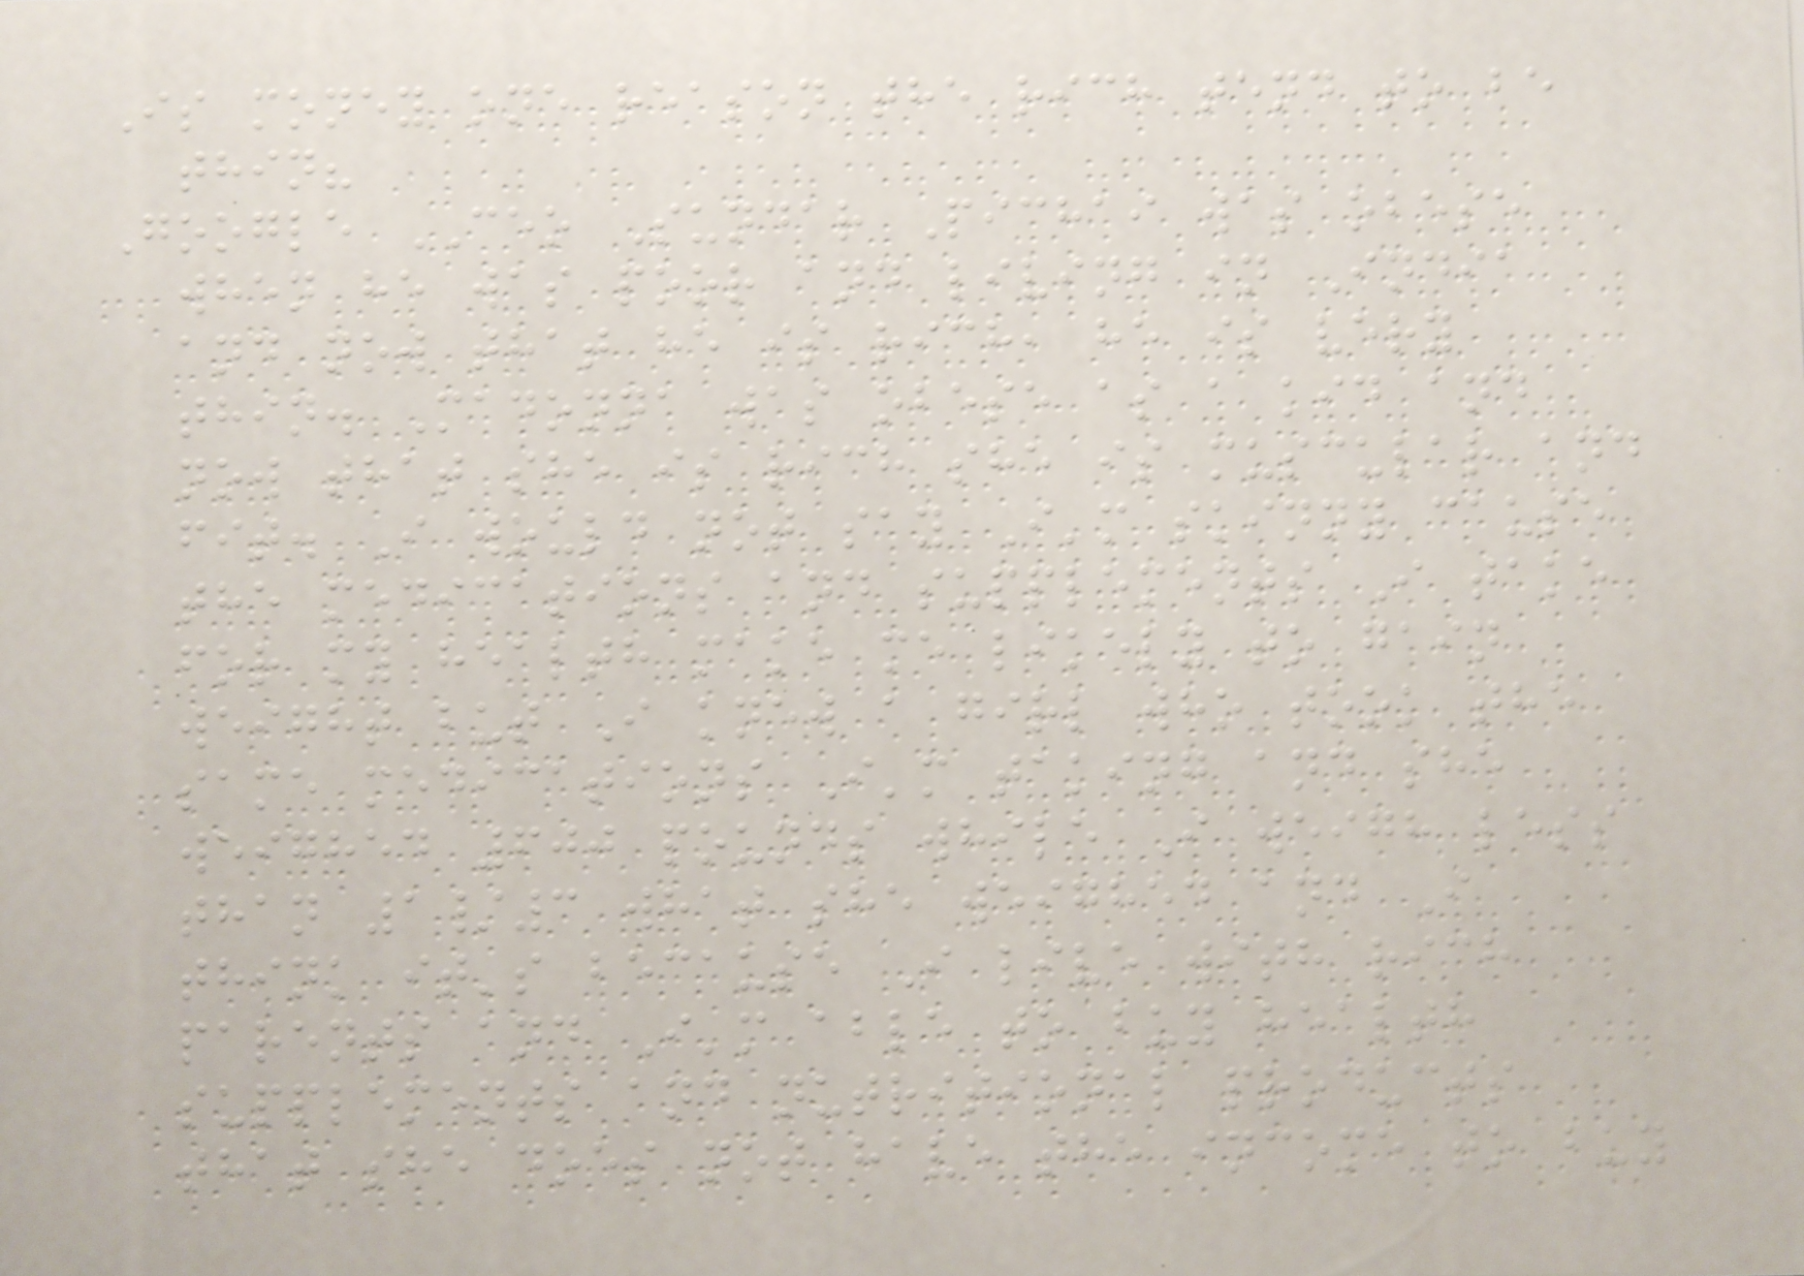Is money one reason the rich tend to be
thin?
Google CEO Sundar Pichai was obese
when he was poor and living in India
and now that he is rich, he is very
thin. Madonna was obese as a kid and
now that she is rich she is muscular and
fit. I would not say I'm skinny cause
the medications and supplements I take
for my health make me likely to gain
weight but I knew a girl who took the
same medications I'm taking and she
weighed 600 pounds while I weigh less
than 1/3 what she weighed and I
think it's because I live with rich
parents and I'm able to buy health
supplements and nutritional products
that she does not have the income to buy
